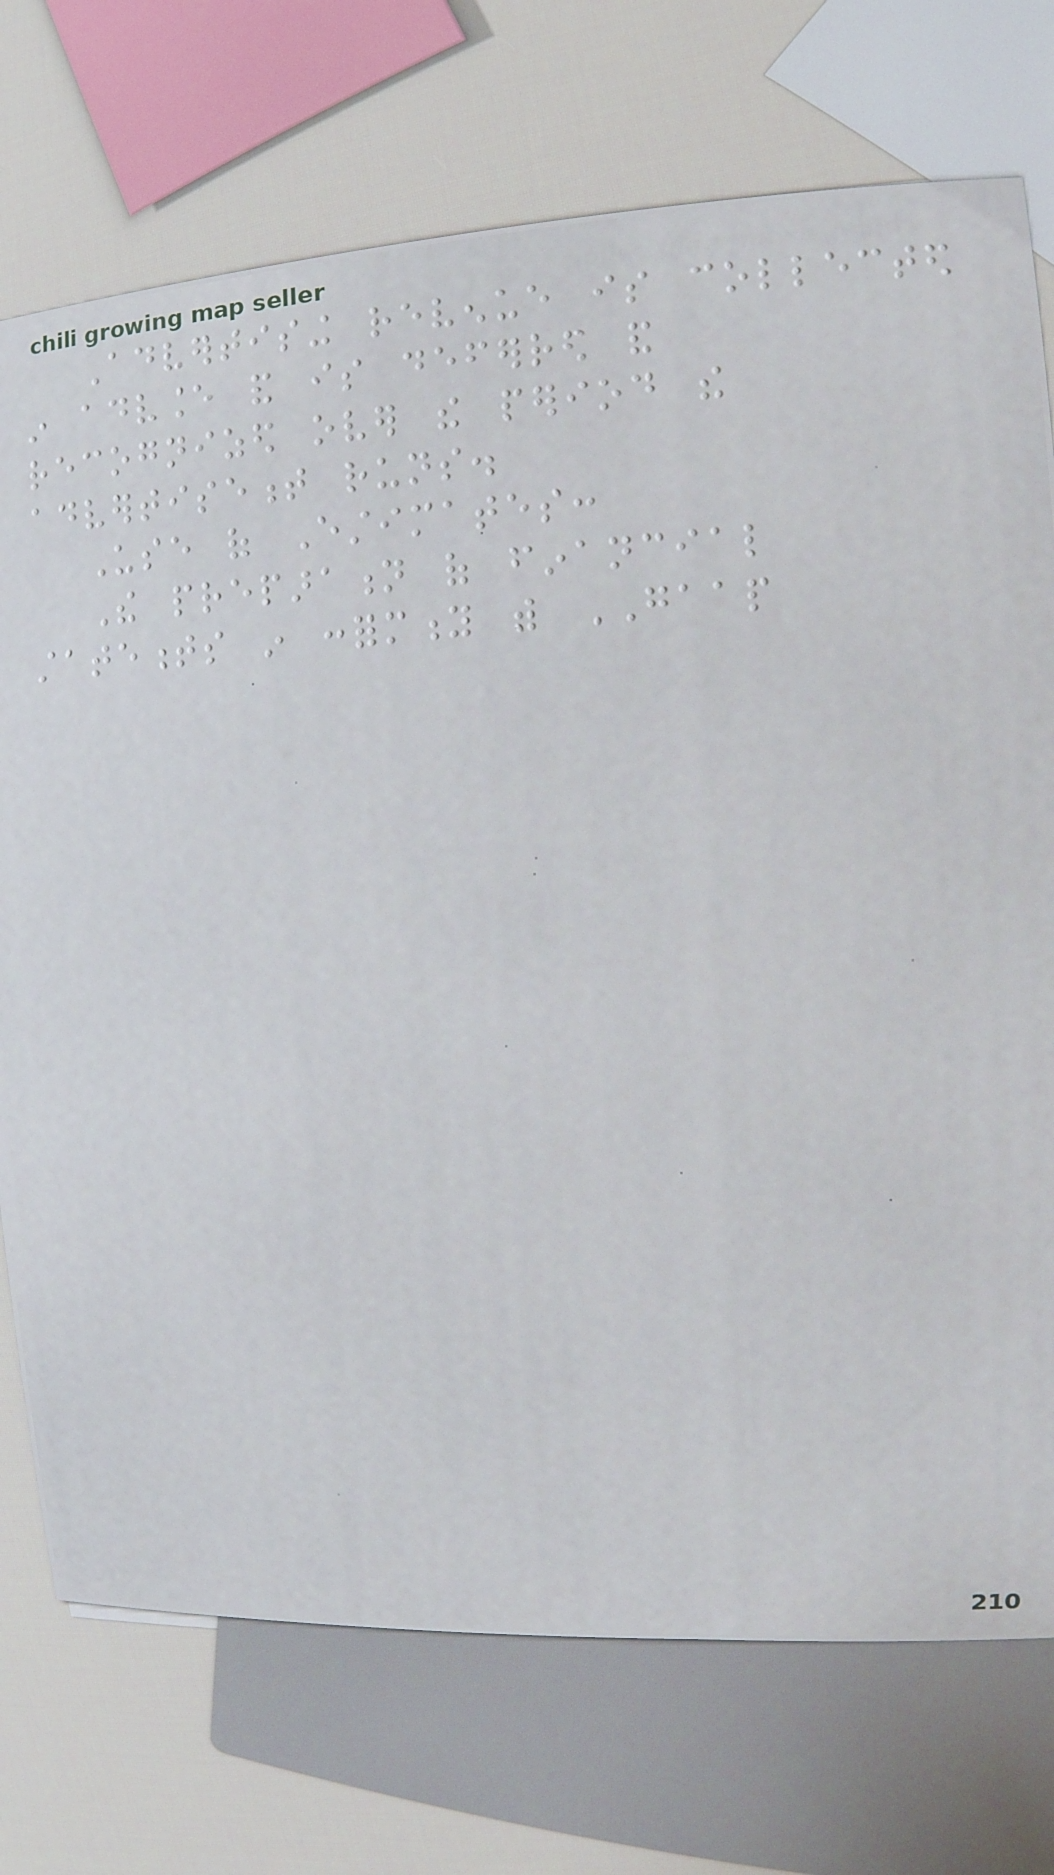Advertising revenue is collected
in advance and is deferred and
recognized over the period the
advertisement runs.
Use of Estimates:
The preparation of financial
statements in conformity with GAAP
